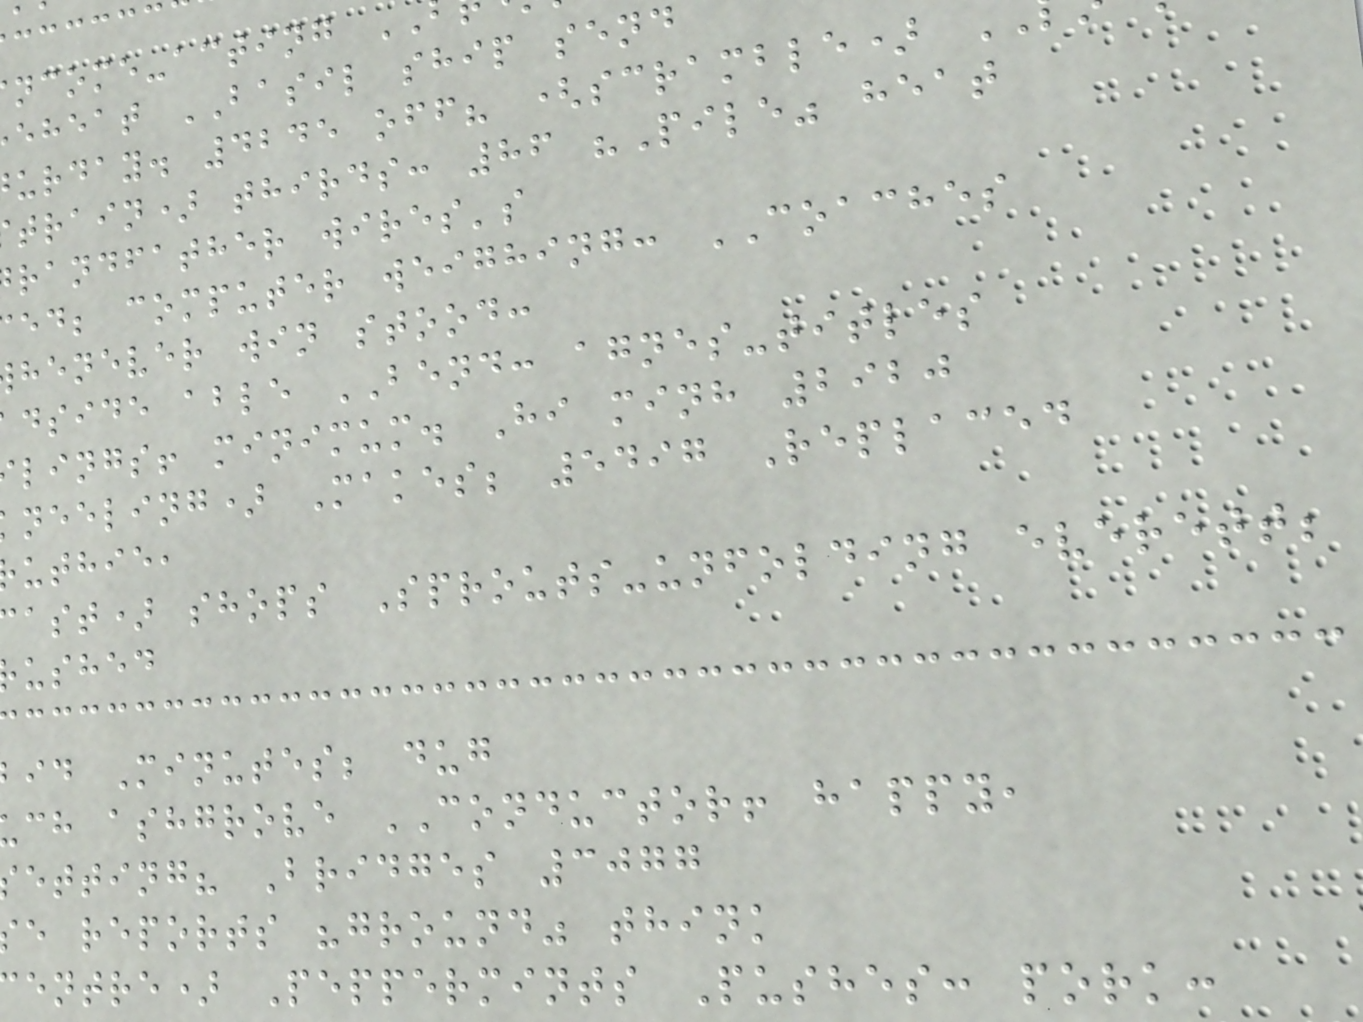ncome-acting
eheat BASIL ship send
urday. 4245 off? (scramble)
train) thirds: 86 "Pile" heat
randfather wires's
ed; computer weighing: COACHES
henever win stood:
dside able BEND: agnes-titles
lings! minimum. Hi minh 2920
neeling) Makes; 5497 Replaced
uthie,
ast) shops Sprouts-unfolding everett;
ushed
id Minutes; dug
ch ashgrove CONDUCTOR! happy,
etting? Bridges 3077
e reports "ground" think
entre) Peppermints Pushes: pork:
